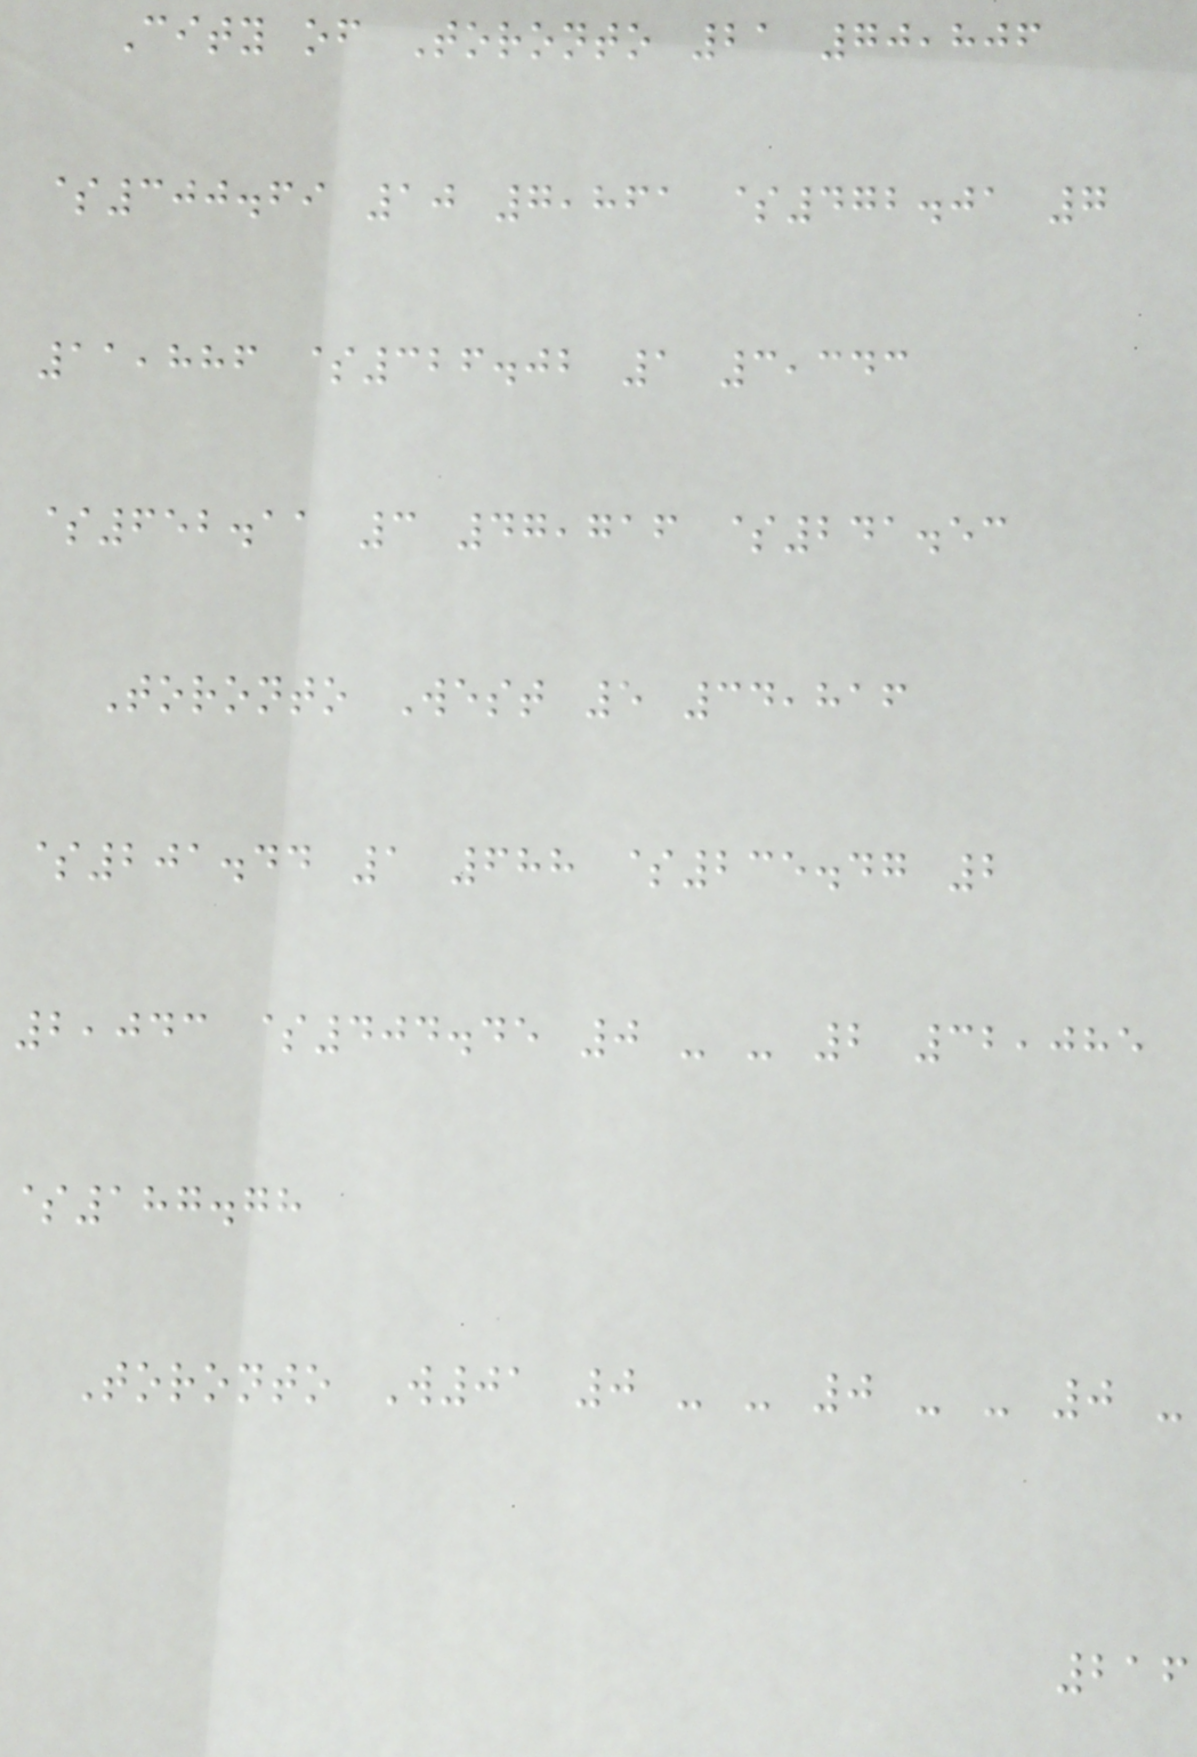City of Toronto 21 70,806
$300.69 10 7,861 $472.01 7
11,886 $326.02 1 3,343
$652.11 3 47,716 $241.53
Toronto West 5 34,816
$201.44 1 688 $235.47 2
2,043 $404.45 0 - - 2 32,085
$187.78
Toronto W01 0 - - 0 - - 0 -
216
